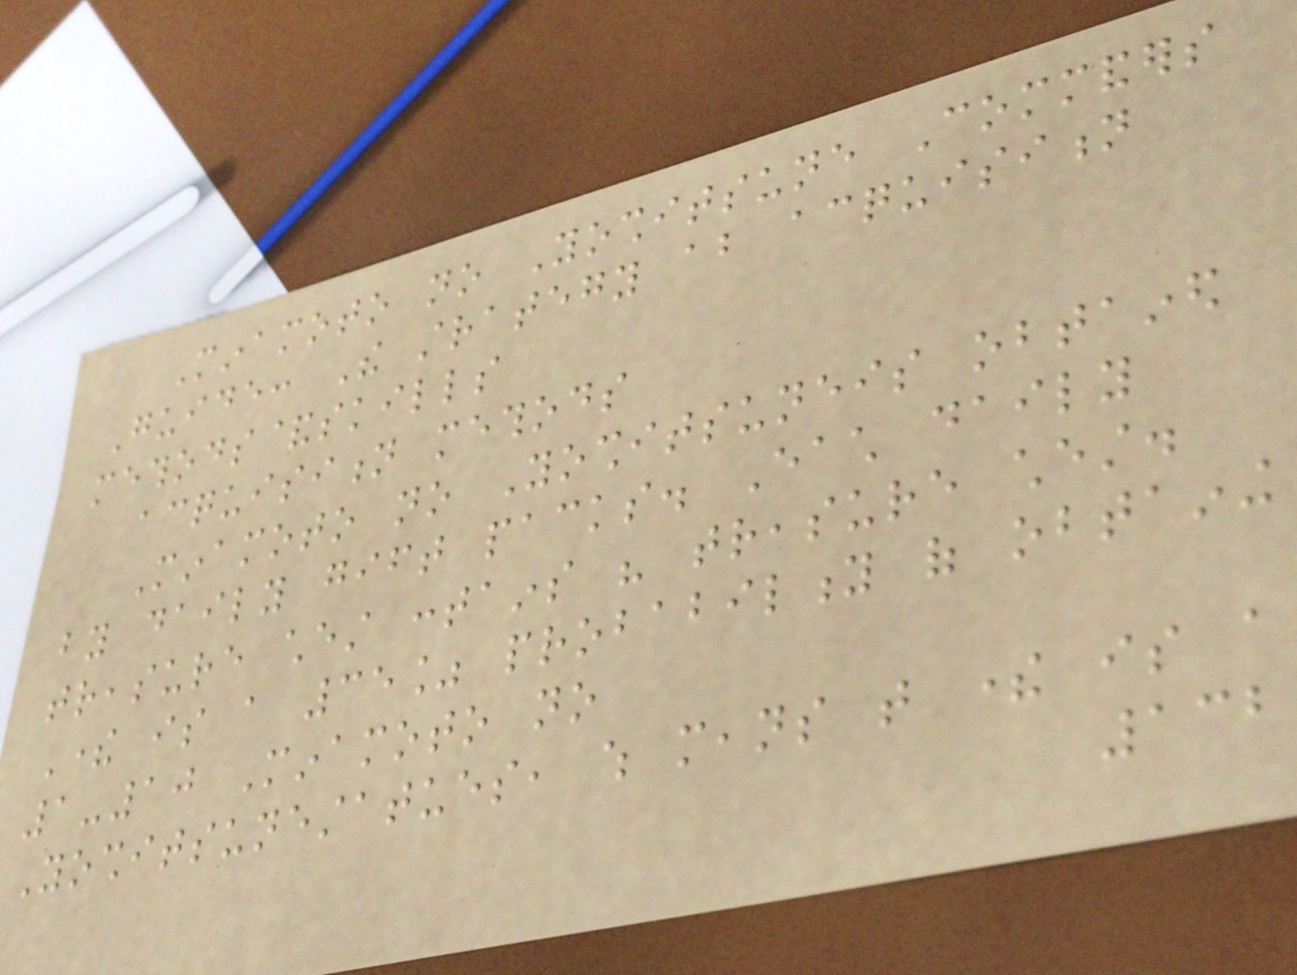Minamoto no Yoshitsune Commanders
Guide: The strategy about acquisition
methods&skills
acquisition methods
Minamoto no Yoshitsuneis obtained
by daily gift packs. Each daily
treasure chest contains his treasure chest.
There is a 35% probability of obtaining
1-10 Minamoto no
Yoshitsunestatues, which means that there is a
132
